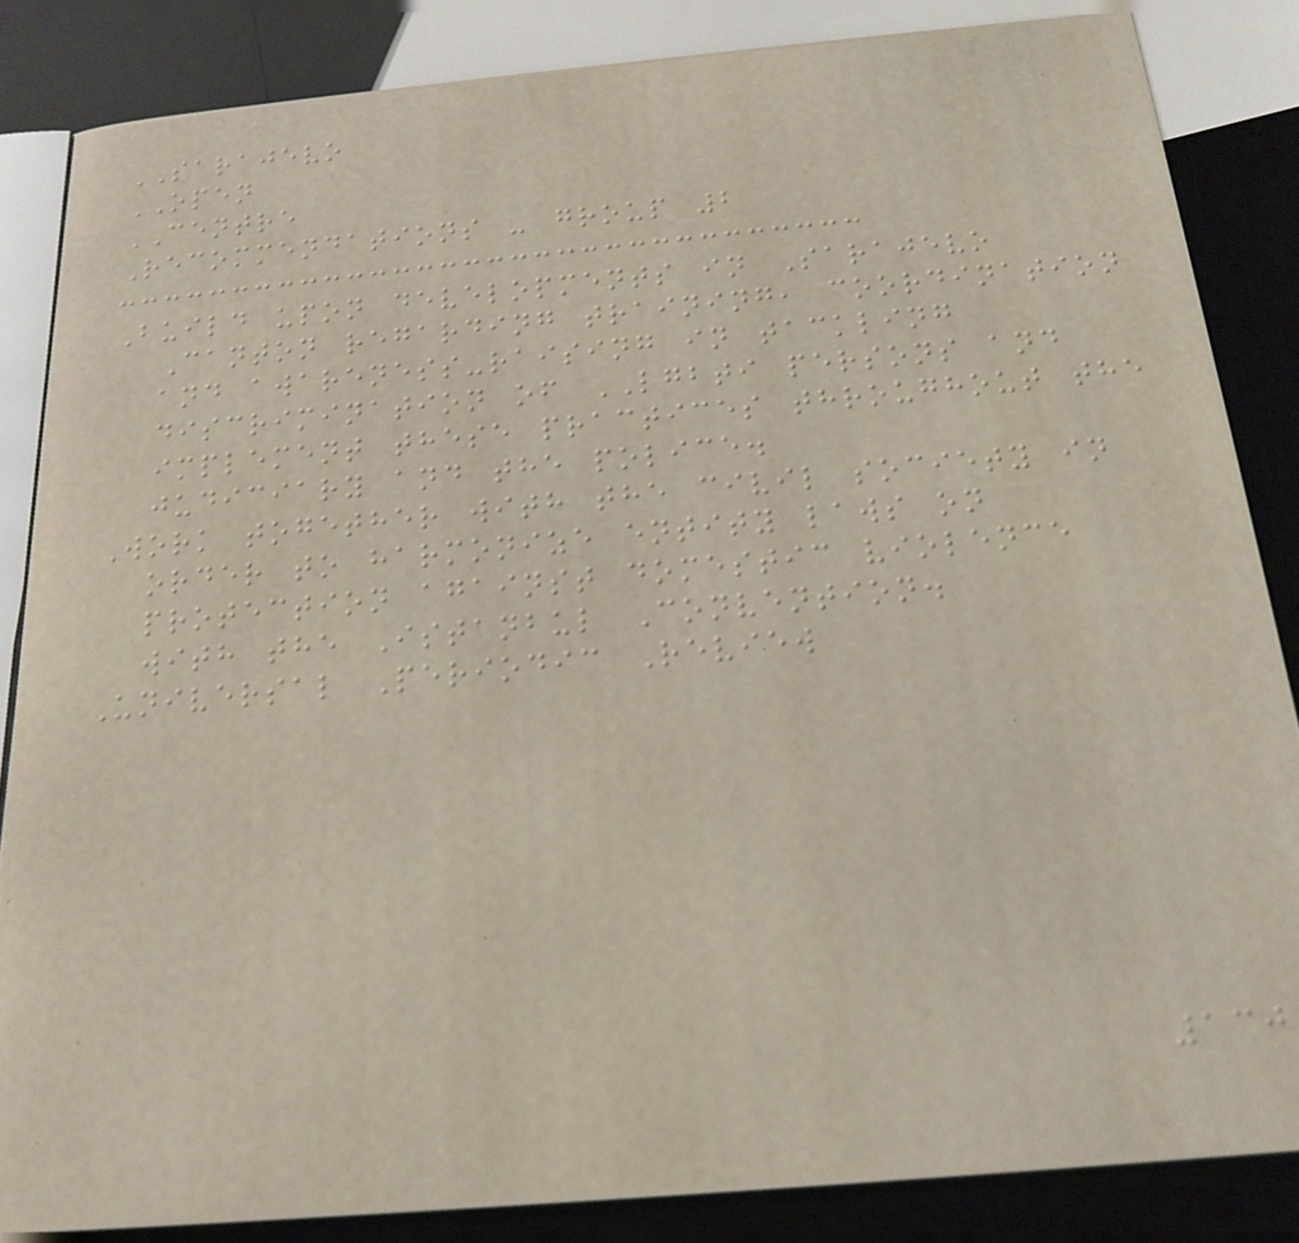SARAJEVO
OPEN
CENTRE
Recommendations - group 2
Build upon developments in Sarajevo
Canton regarding training, coordination
and awareness-raising in tackling
discrimination of LGBTI persons and
implement these practices throughout the
judiciary and the police.
Work together with the civil society in
order to harmonize entity laws on
protection against domestic violence
with the Istanbul Convention.
Universal Periodic Review
130
